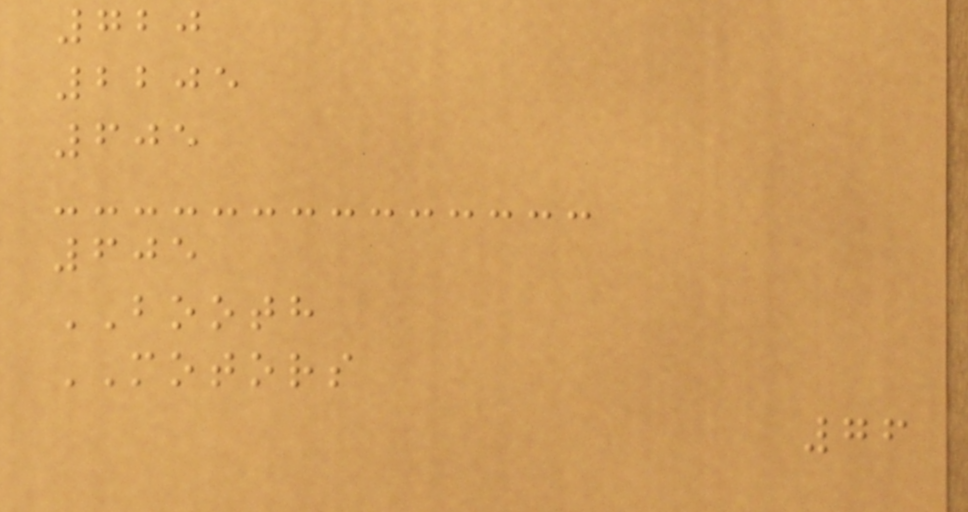720
2205
605
605
BOOTH
MOTORS
76
